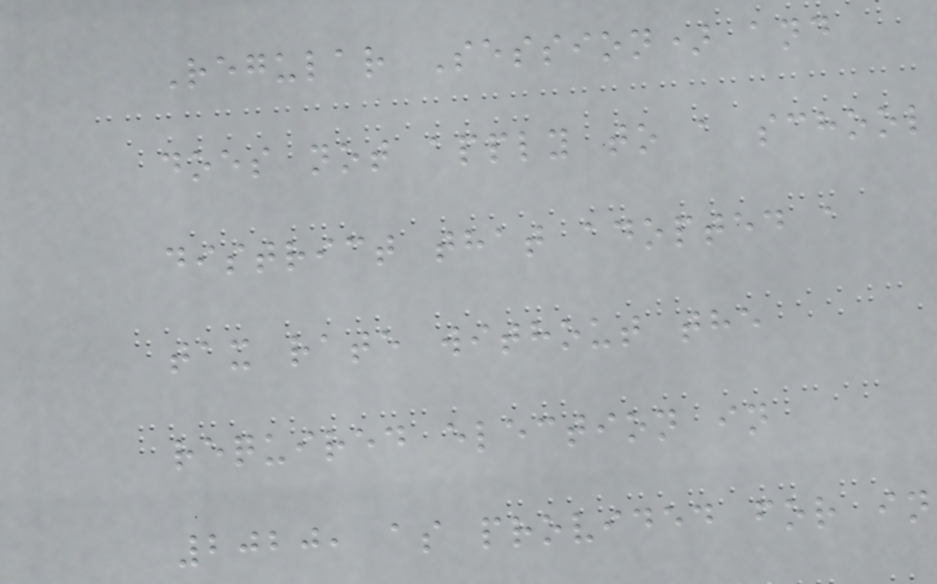Regular Session) and
does not apply to a school
district that adopted a
tax rate without the
required election in
2020, as provided for in
